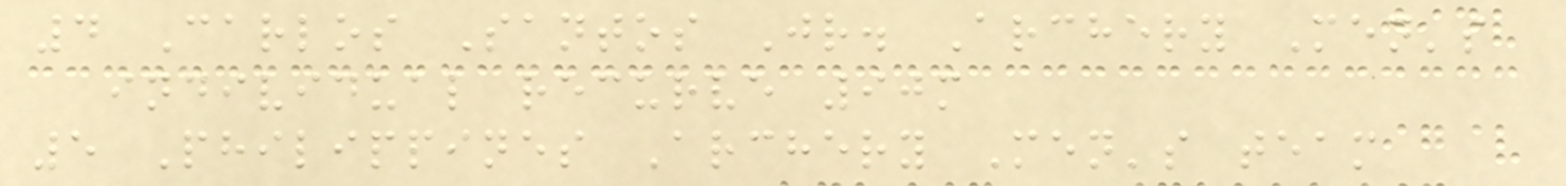4 Carlos Santos Jr. Archery Men's
individual recurve 90m
5 Philippines Archery Men's team
